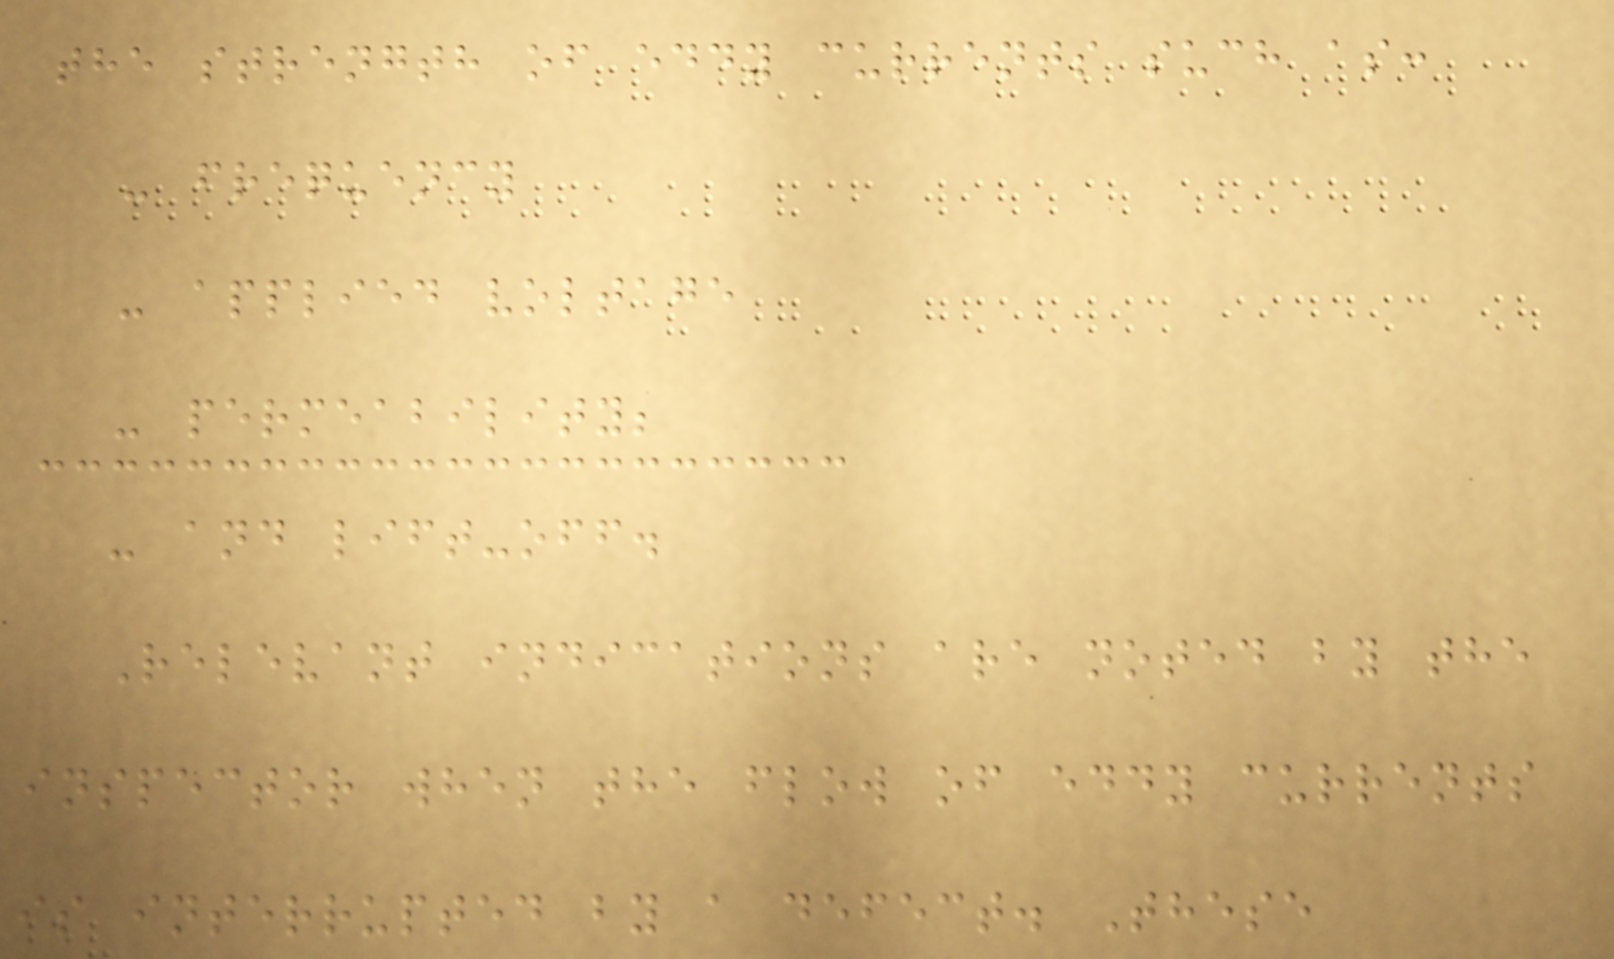the strength of eddy currents such as:
- frequency
- applied voltage
- permeability;
- and lift-off.
Relevant indications are noted by the
inspector when the flow of eddy currents
is interrupted by a defect. These
